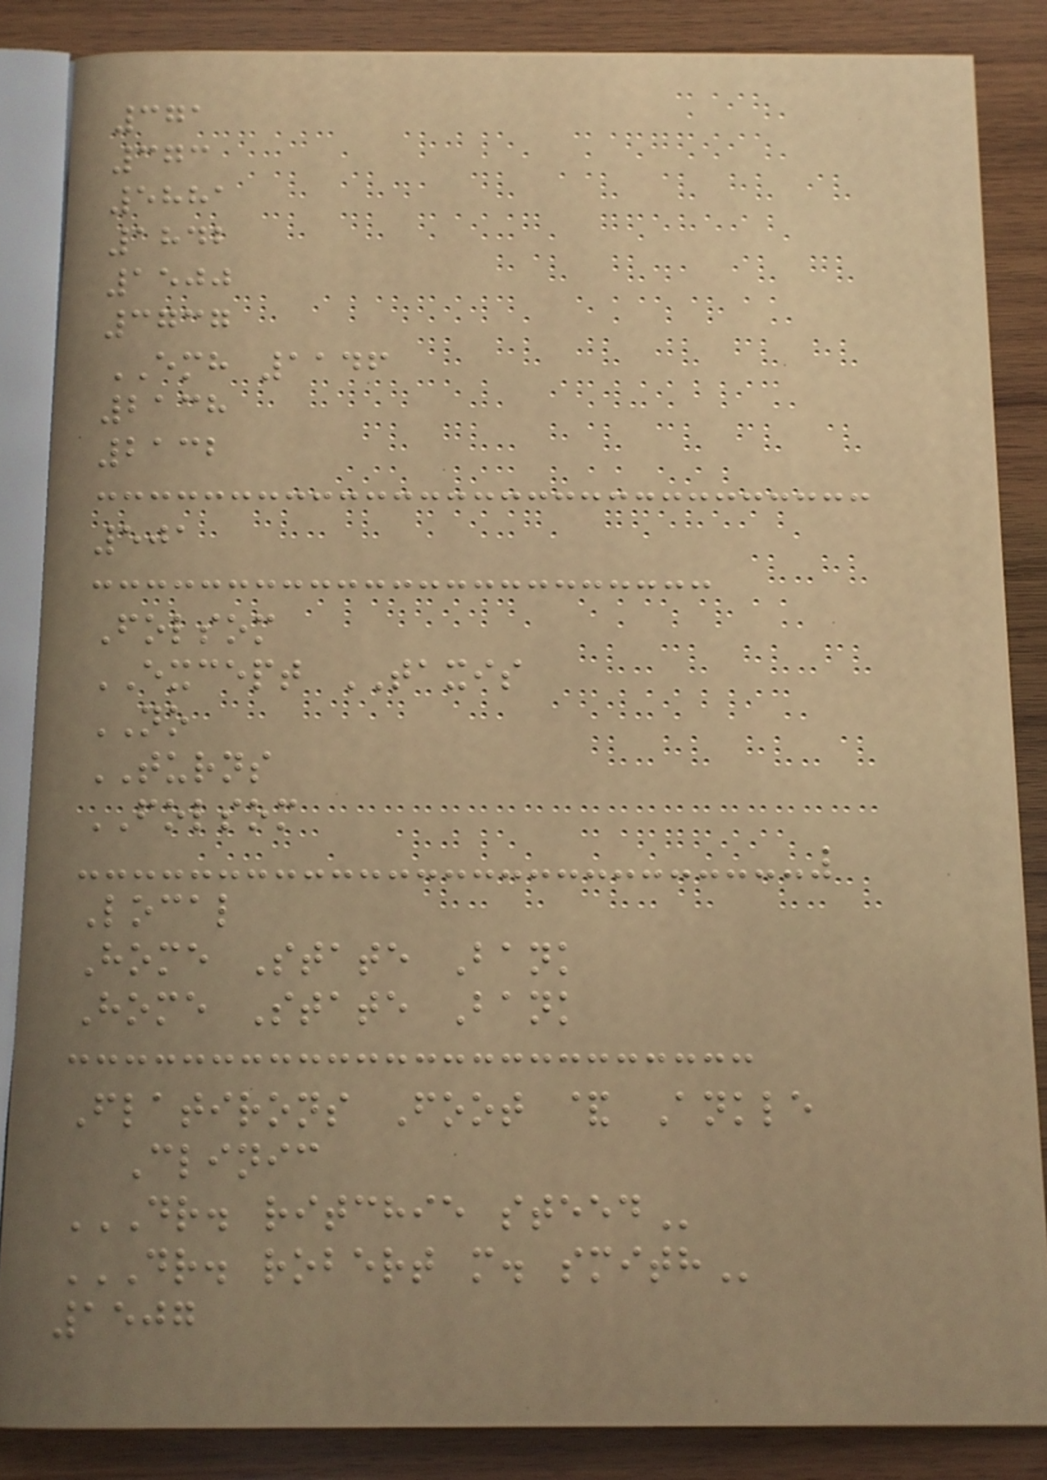371
373
5881
1842
1500
3737
EMH 1146
2138
2132
501
Folsom
EXCEPT TAXIS
NO
TURNS
FOLSOM
Local
Home State Bank
Home State Bank
Flatirons Foot & Ankle
Clinic
DR. RITCHIE STEED
DR. ROBERT M. SMITH
1507
